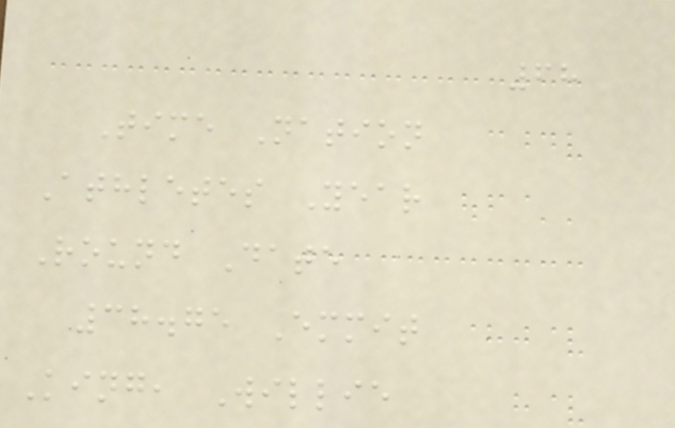68
Time Nation
Athletes Year
Round Date
38.75 Emmit
King, Willie
